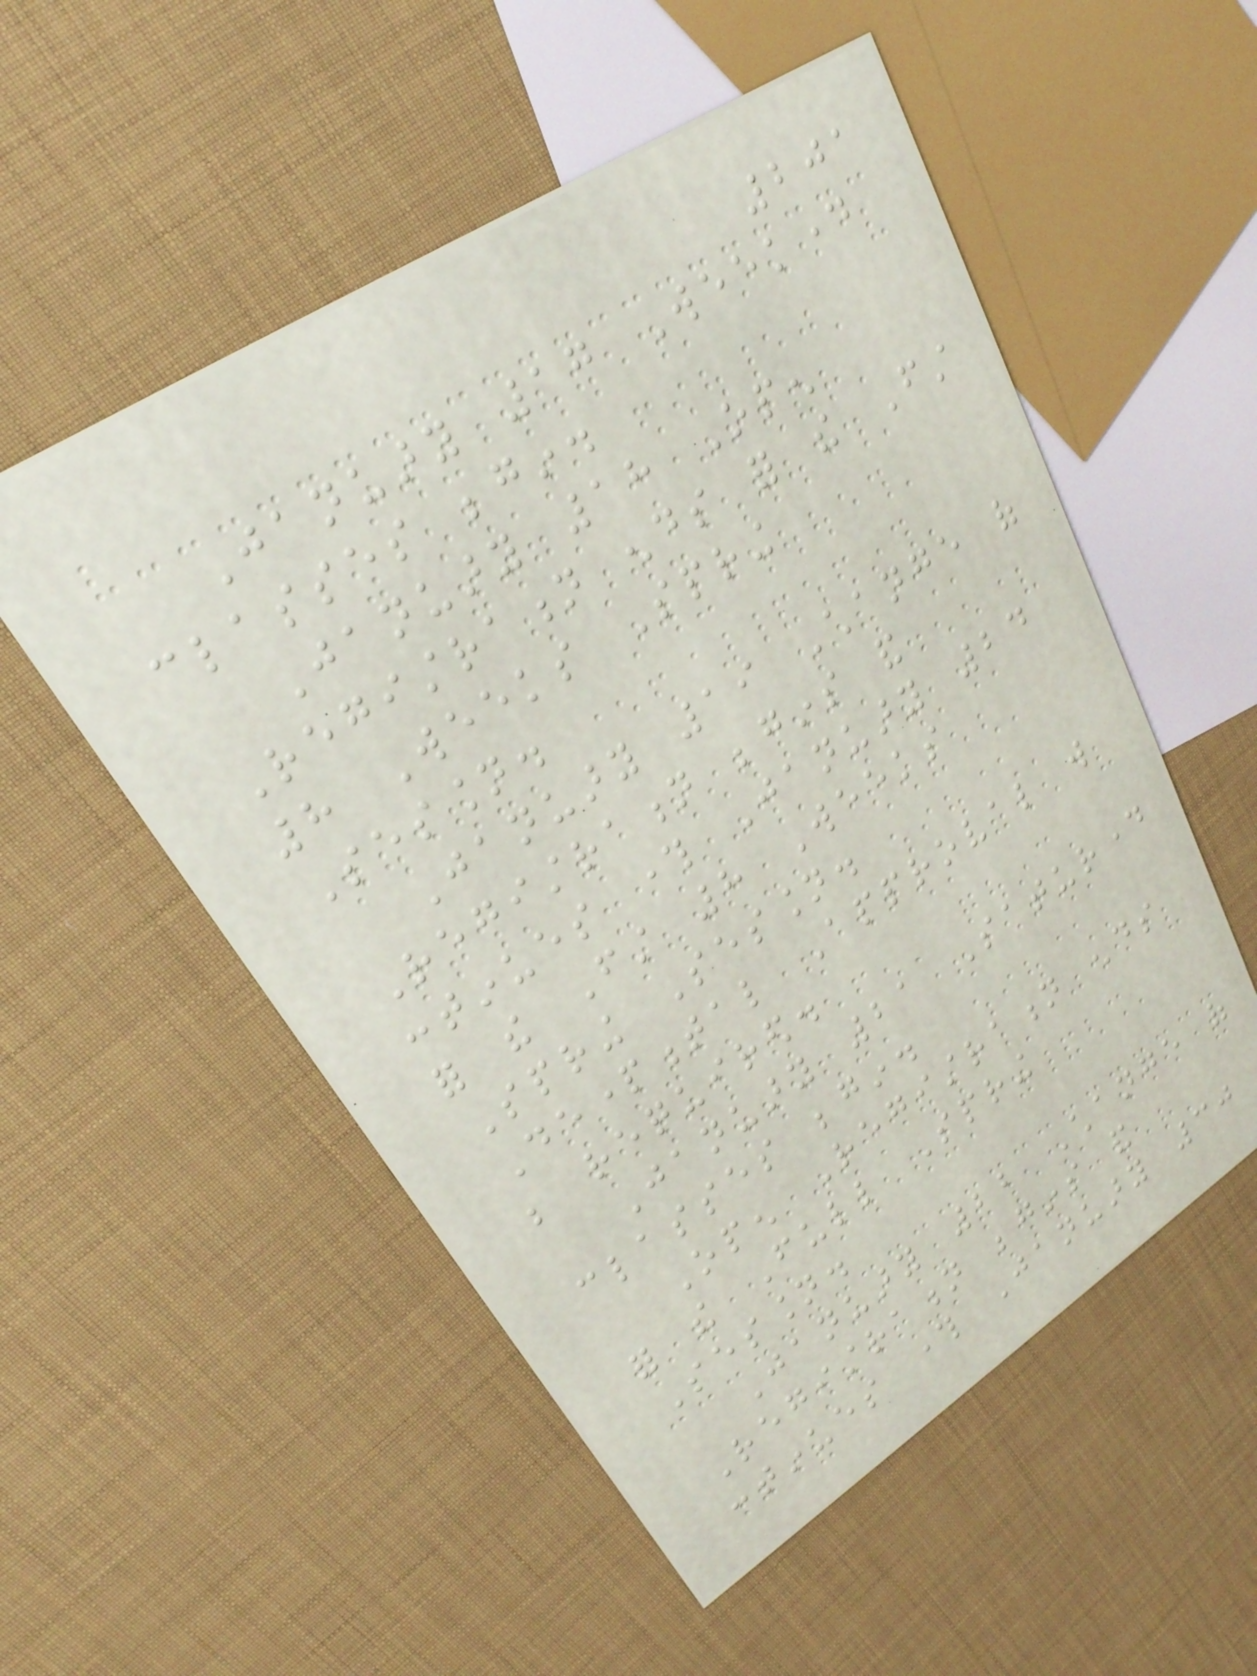201
January 17 Weekday
classes begin.
January 18 Open
Registration ends for the First
8 Weeks Spring
Session.
January 19 Change of
Registration begins and
continues through January 24
for the First 8 Weeks
Spring Session.
Departmental Approval will
be required.
January 21 Saturday
classes begin.
Open Registration ends
for the Full Spring
Session.
January 22 Change of
Registration begins and
continues through January 30
